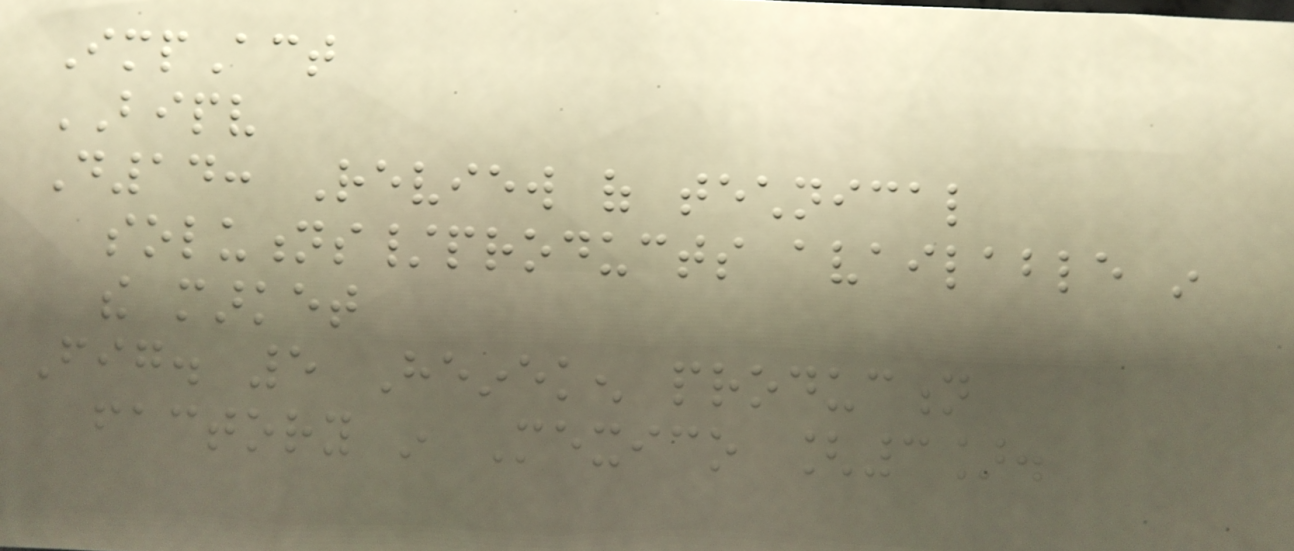ImpAct
BIPV
D14: Review of technical
solutions/products available in
the market
Fig. 5 Heineken production
factory in Mexico [3].
